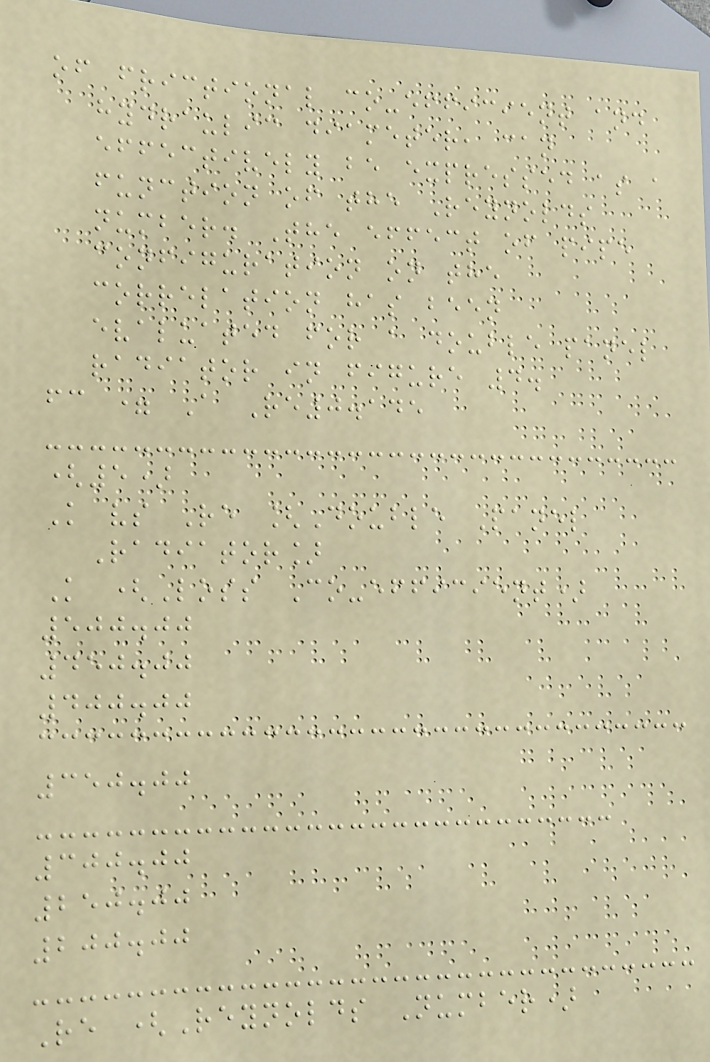of frictional co-efficient and
hydraulic diameter, can
effectively be expressed as a
function of the Reynolds
number. The effect of pipe
configuration on the
correlation has been
evaluated for a double panel
radiator in figure 4.
fc = A Re0.145
(5)
K vs Re [Double Panel
Radiator]
K (Loss Co-efficient)
500.00
450.00
400.00
350.00
300.00
250.00
200.00
Re (Reynolds Number)
